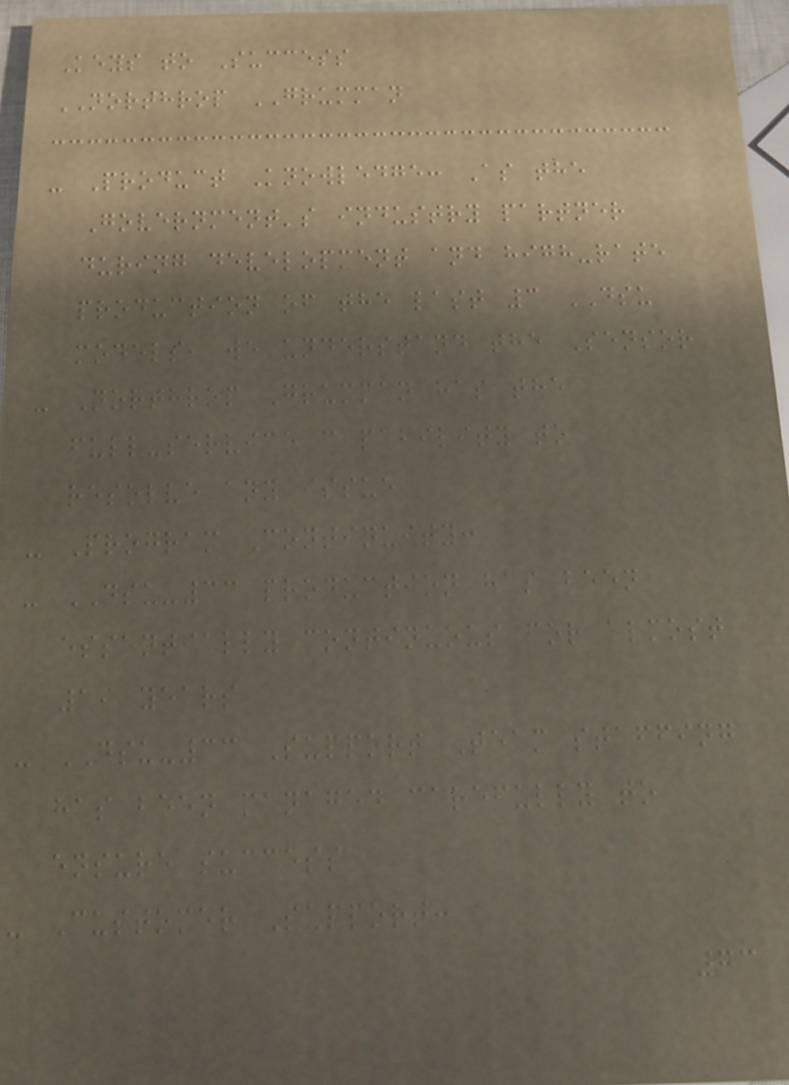Keys to Success
NORTHROP GRUMMAN
- Product Knowledge: As the
Government's industry partner
during development and high-rate
production of the last 3 DSU
models, we understand the Sensor
- Northrop Grumman has the
full-service capability to
resolve any issue
- Program Continuity:
- DSU-33 production has been
essentially continuous for almost
19 years
- DSU-33 Support Team staffing
has been managed carefully to
ensure success
- Customer Support:
73
